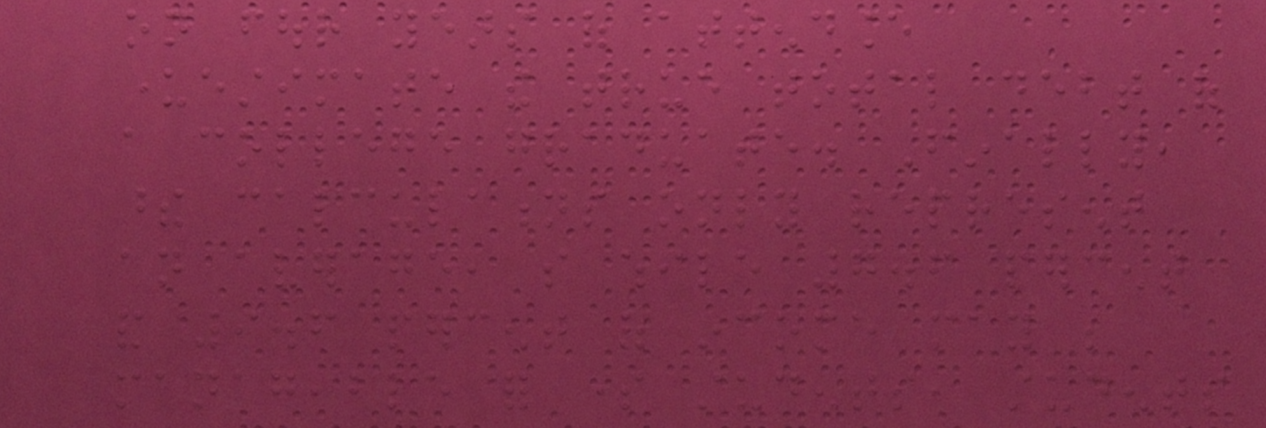on four years of attendance
underestimate the true total debt of
a college graduate. Finally,
these calculations only represent
an average, so while 7.6 percent
and 9.6 percent of income may be
manageable for some students, students
